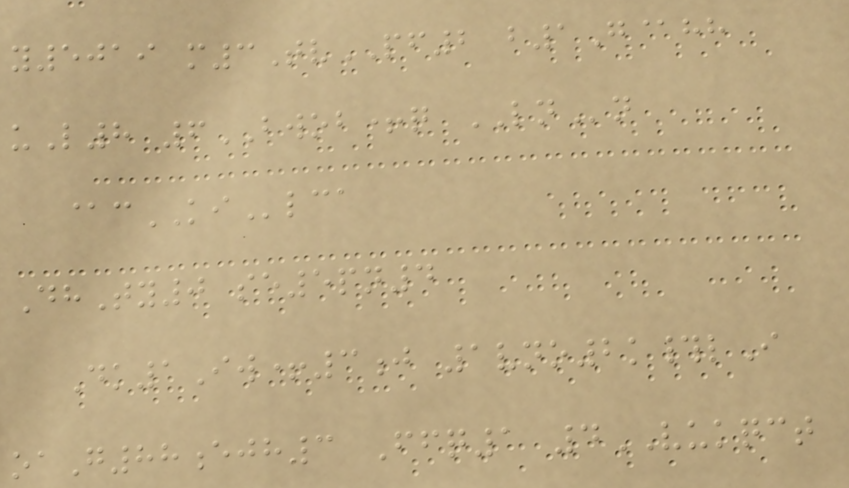y5019 m3TvPF2 b1G@hh
uL8 6BWOB+q LNn
@cKIlca
DhTy0 se5pn4
Dk1Iw+3j 1vno2k#lI
oaG88ejh3 Ffq1 4VUKQCT
